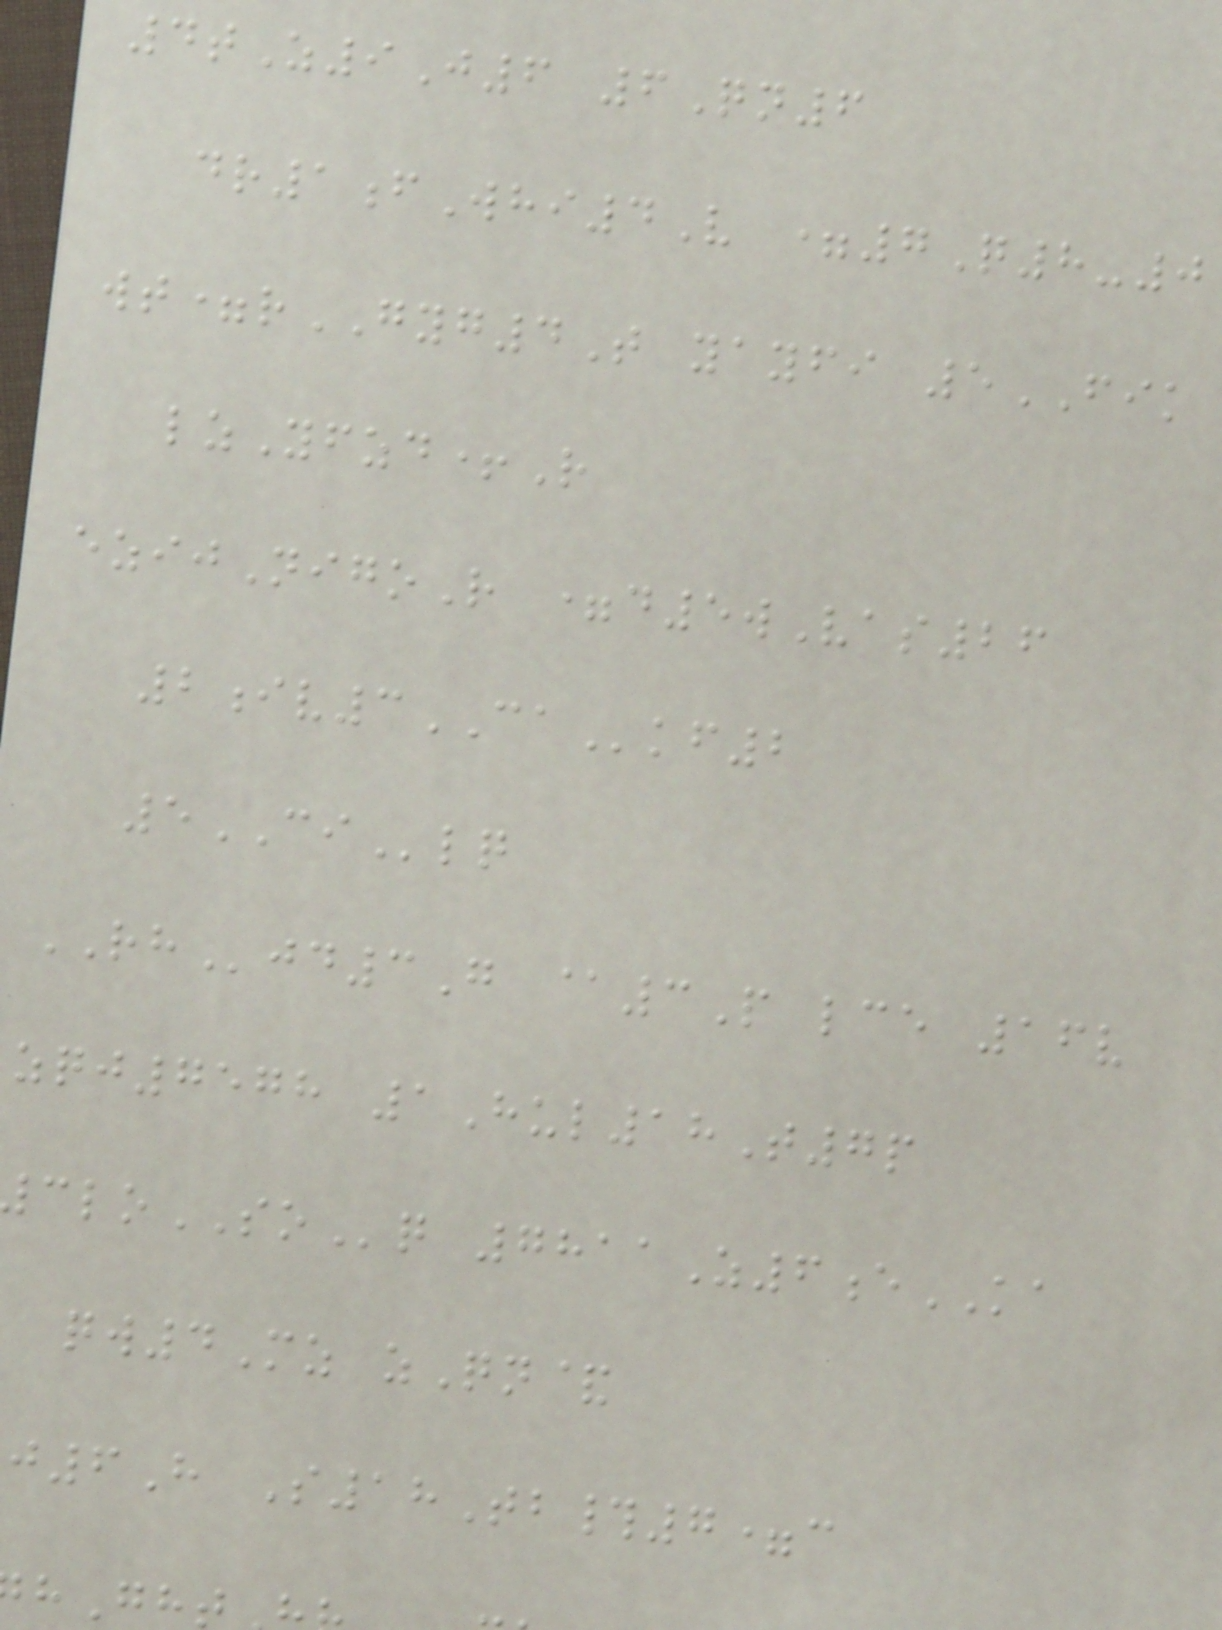4tZ9J6 6Qn6
dr1fWhi4V =7Q8-0
wt=rGYG4T yayfi 5FIK
lzYfzd+R
ezijNigoR =d5wVas26
2iv3CAkf2
5CIlq
RHjd3G @3P lce 16v
zqj7578 1Hul18T7p
loSOq 7811Z6eKA
qw4Mz zQn&
j6H S18Tb#7=c
